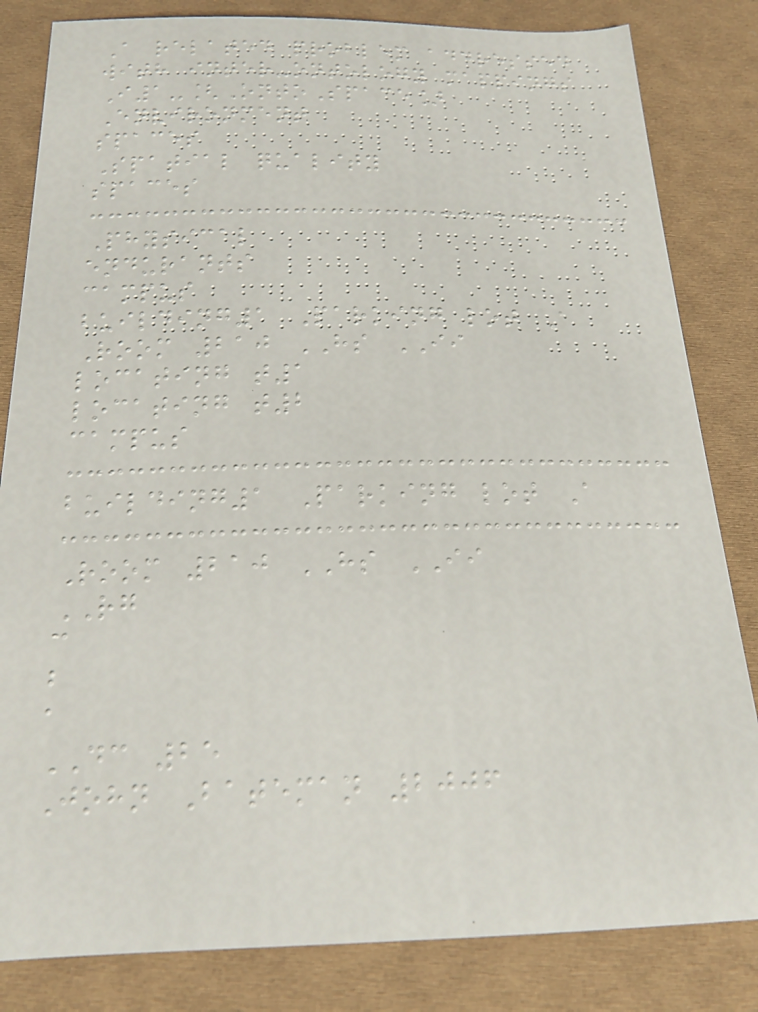A related problem addressed
with inter-ontology mappings
I1-[OntoSpace]
Environment
spaces
Spatial quality
spaces
Physical
endurants
campus
building1 Parking lot A
Room 210 HS II
locating t1
locating t2
campus
building1 Parking lot A
Room 210 HS II
RG
c
b
a
DC 25
John Bateman 2006
